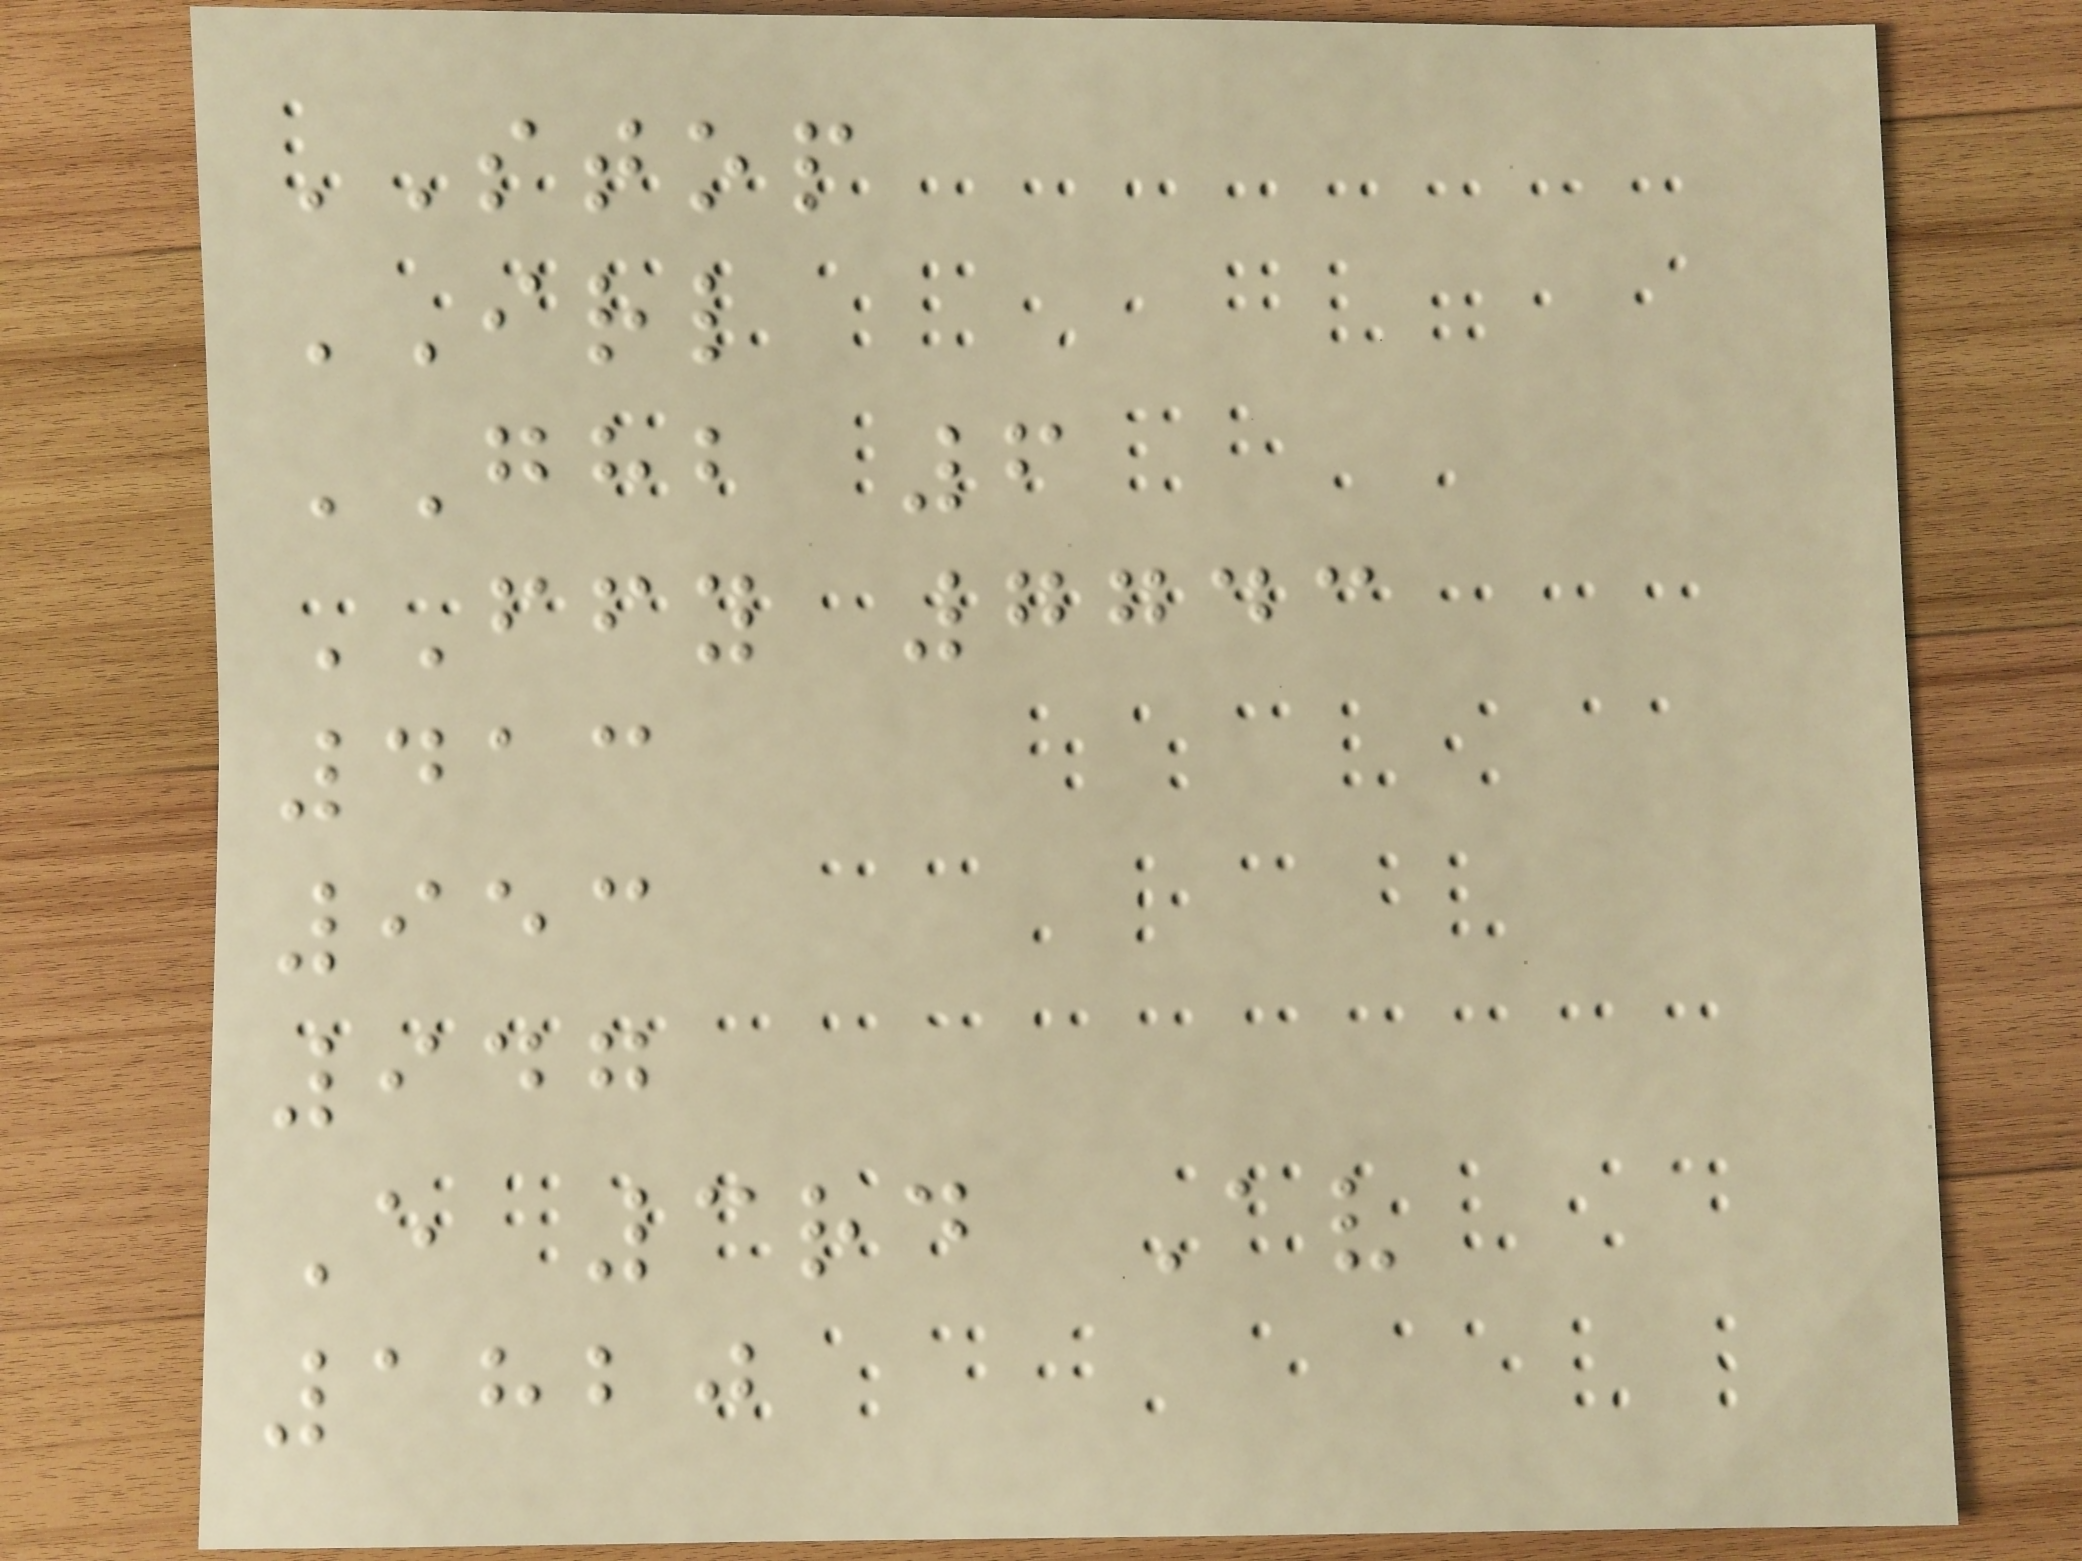STOP
IRL
GHB 6
FFY 7743
413
953
947
E 3rd Av
1820
